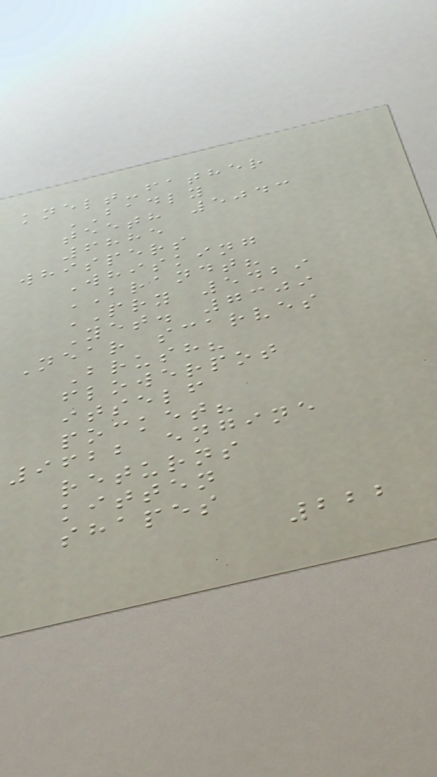knelt-father
BADLY
teeth 5043
6885
whispers
Whisking
BRANDT?
PRY 5429
Yet. 7309
Near scarves
Brush?
flowerpot
itself
pocket?
9622 engine
returns
kitten
shapes
222
